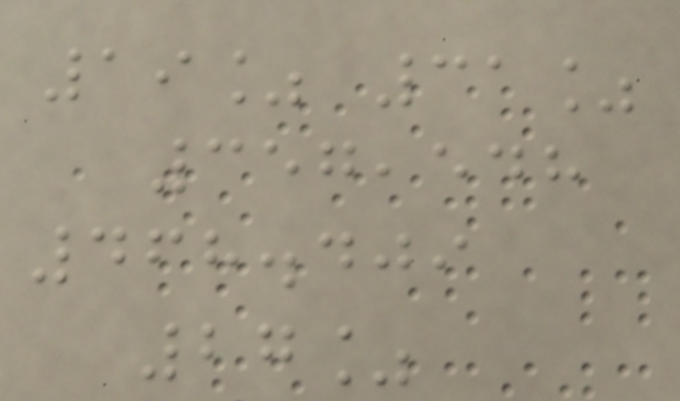19% 31%
357,548
468.409
27%
